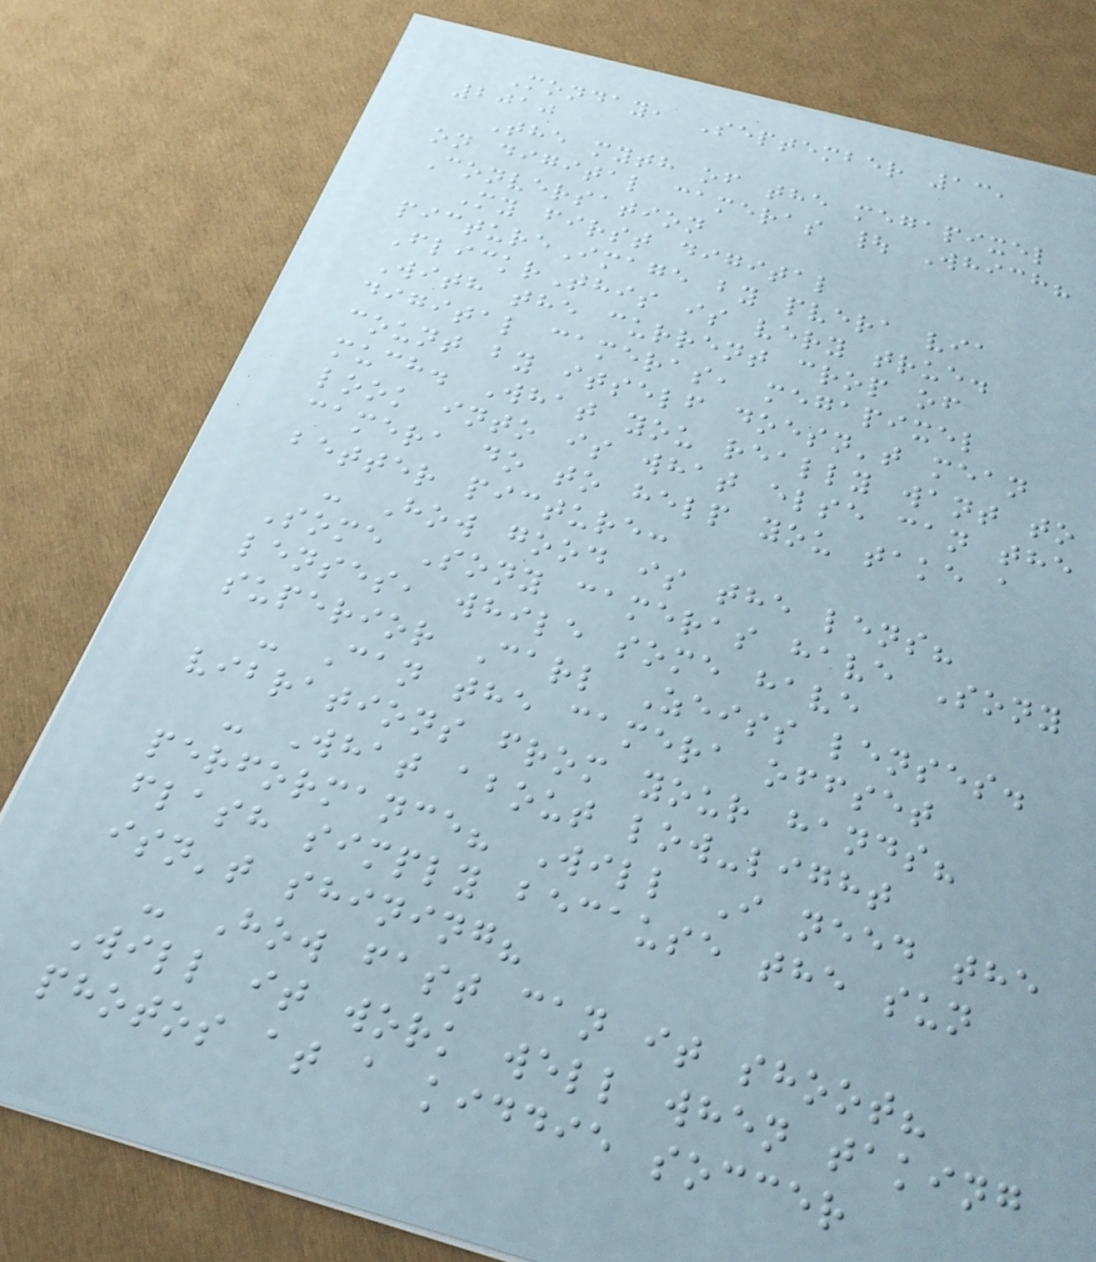Monday, September 13,
2010
The myth of the megapixel
on digital cameras | Which?
Conversation
My first digital
pictureImage by pvera via
FlickrThis is very true.
With the current crop of
digital cameras, megapixel
count by itself doesn't mean
much. What you really want to
look into is what else can the
camera do to help you take a
better picture:
- How good is the lens?
Some Sony cameras have Sony
lenses, while some have
superior Carl Zeiss lenses.
- Can the camera offset
vibrations from your hands?
- What about low-light
performance? Will I need the
flash simply because the sun
isn't shining?
- How fast can it shoot?
Will it work well when taking
photos at a kiddie soccer
